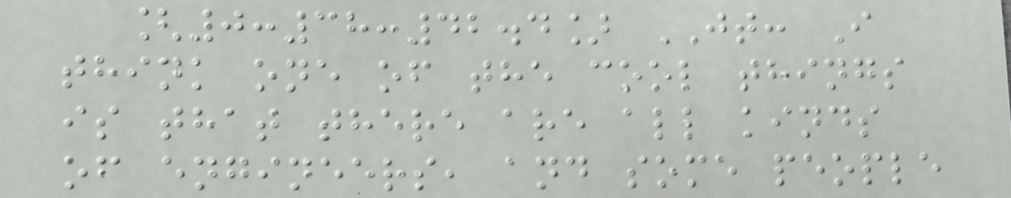[0:38:42.4] JT: I
think one of the cool things
is that there are all kinds
of engineers, and some people
